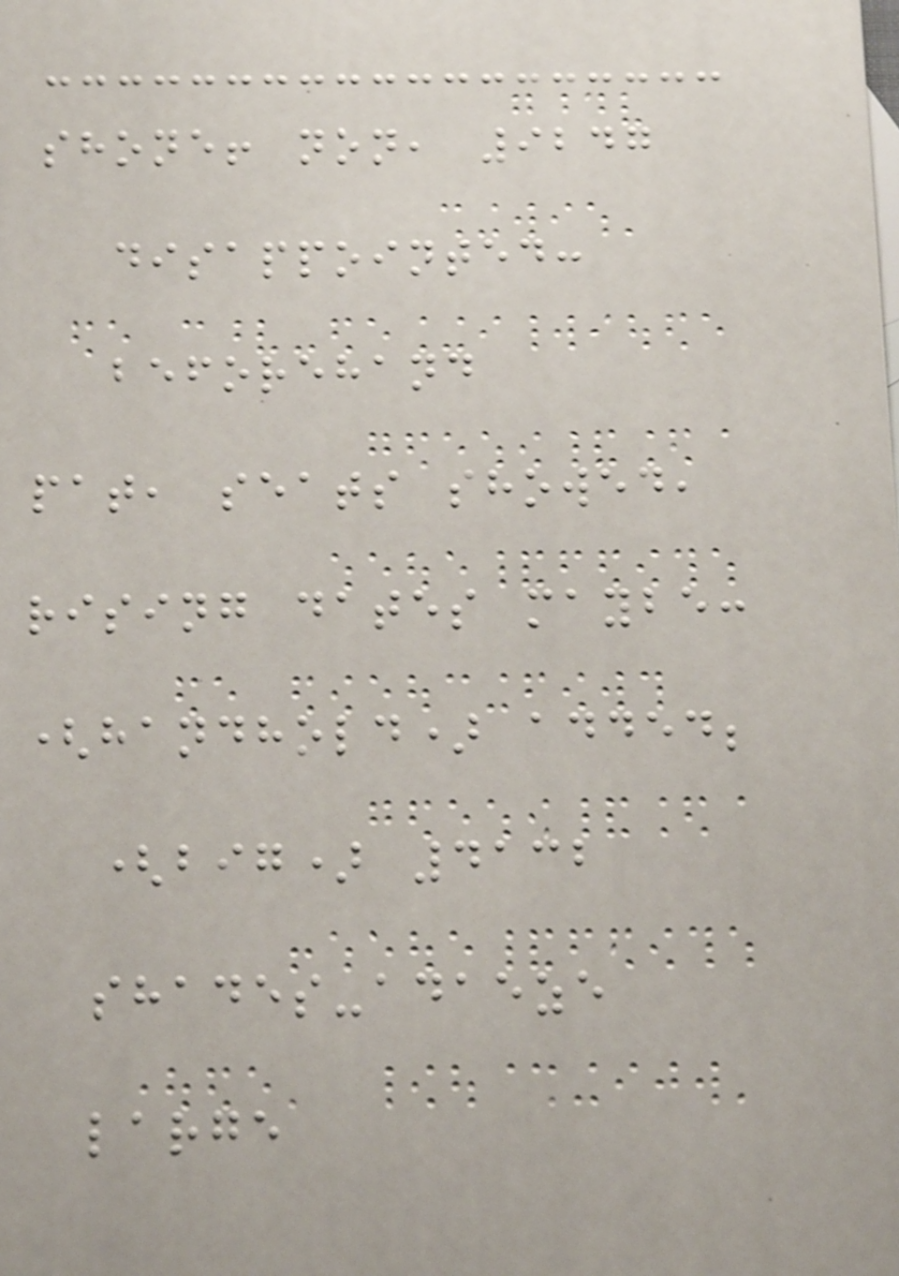shone! non, 9247
disappointed:
beforehand
pat, seats showed,
rising dates maybe:
(handhold) added;
(big) 4132
shades-adaeze
large
